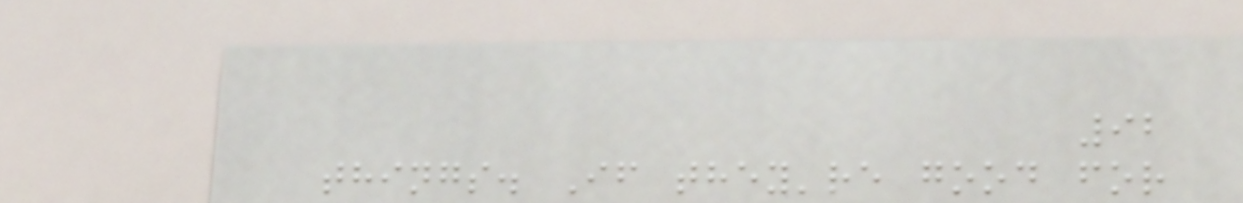92
things. If they're good for
